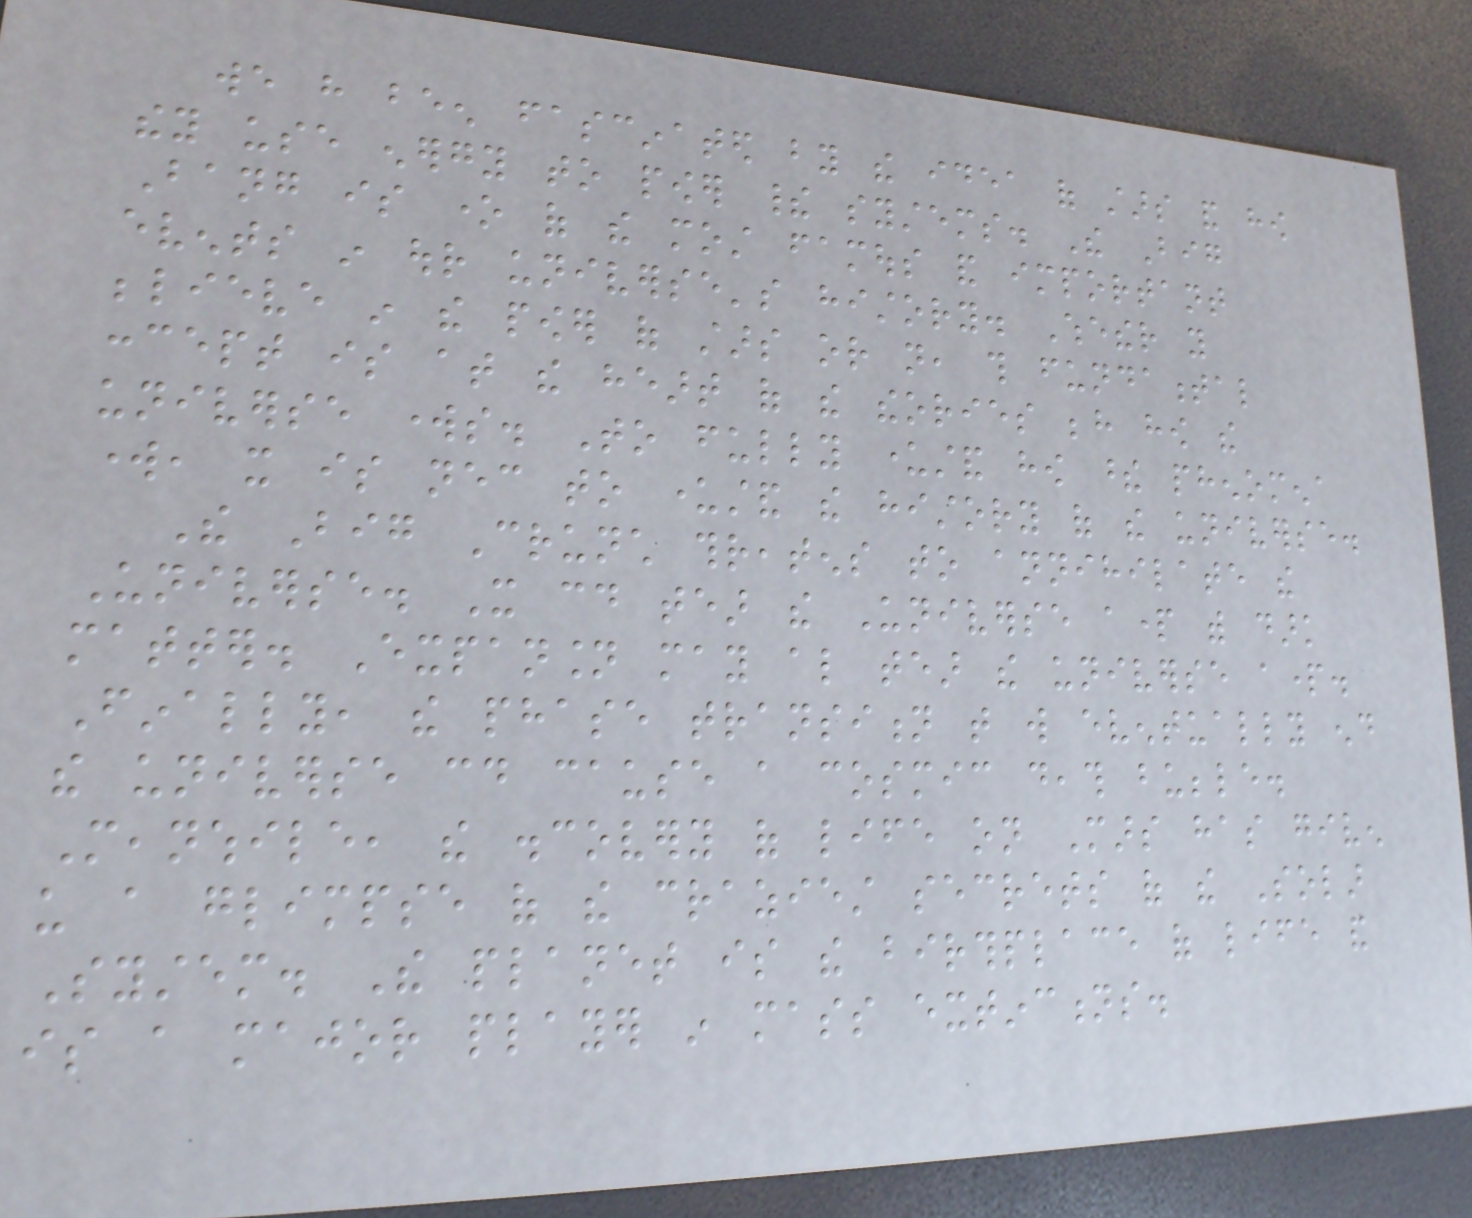we have been fascinated by the idea of stars and how
they use energy to power their systems. The Big
Bang is one of the most famous and important
events in our universe's history. Whether you
believe in the power of stars or not, this fundamental
concept is at the heart of the theories behind how the
universe works. To fully understand how these phenomena
work, it is necessary to understand the history of the universe.
The Big Crunch threatens to annihilate the
Universe. It could tear the Universe apart with dark
matter. Expansion may also tear the universe apart.
Finally, the phase transition that will eventually end
the universe could cause a cosmic death bubble.
Meanwhile, the discovery of life on Mars has given
us a glimpse of the craziest secrets of the Solar
System. The planet is the birthplace of life and
is a major player in mass extinctions.
